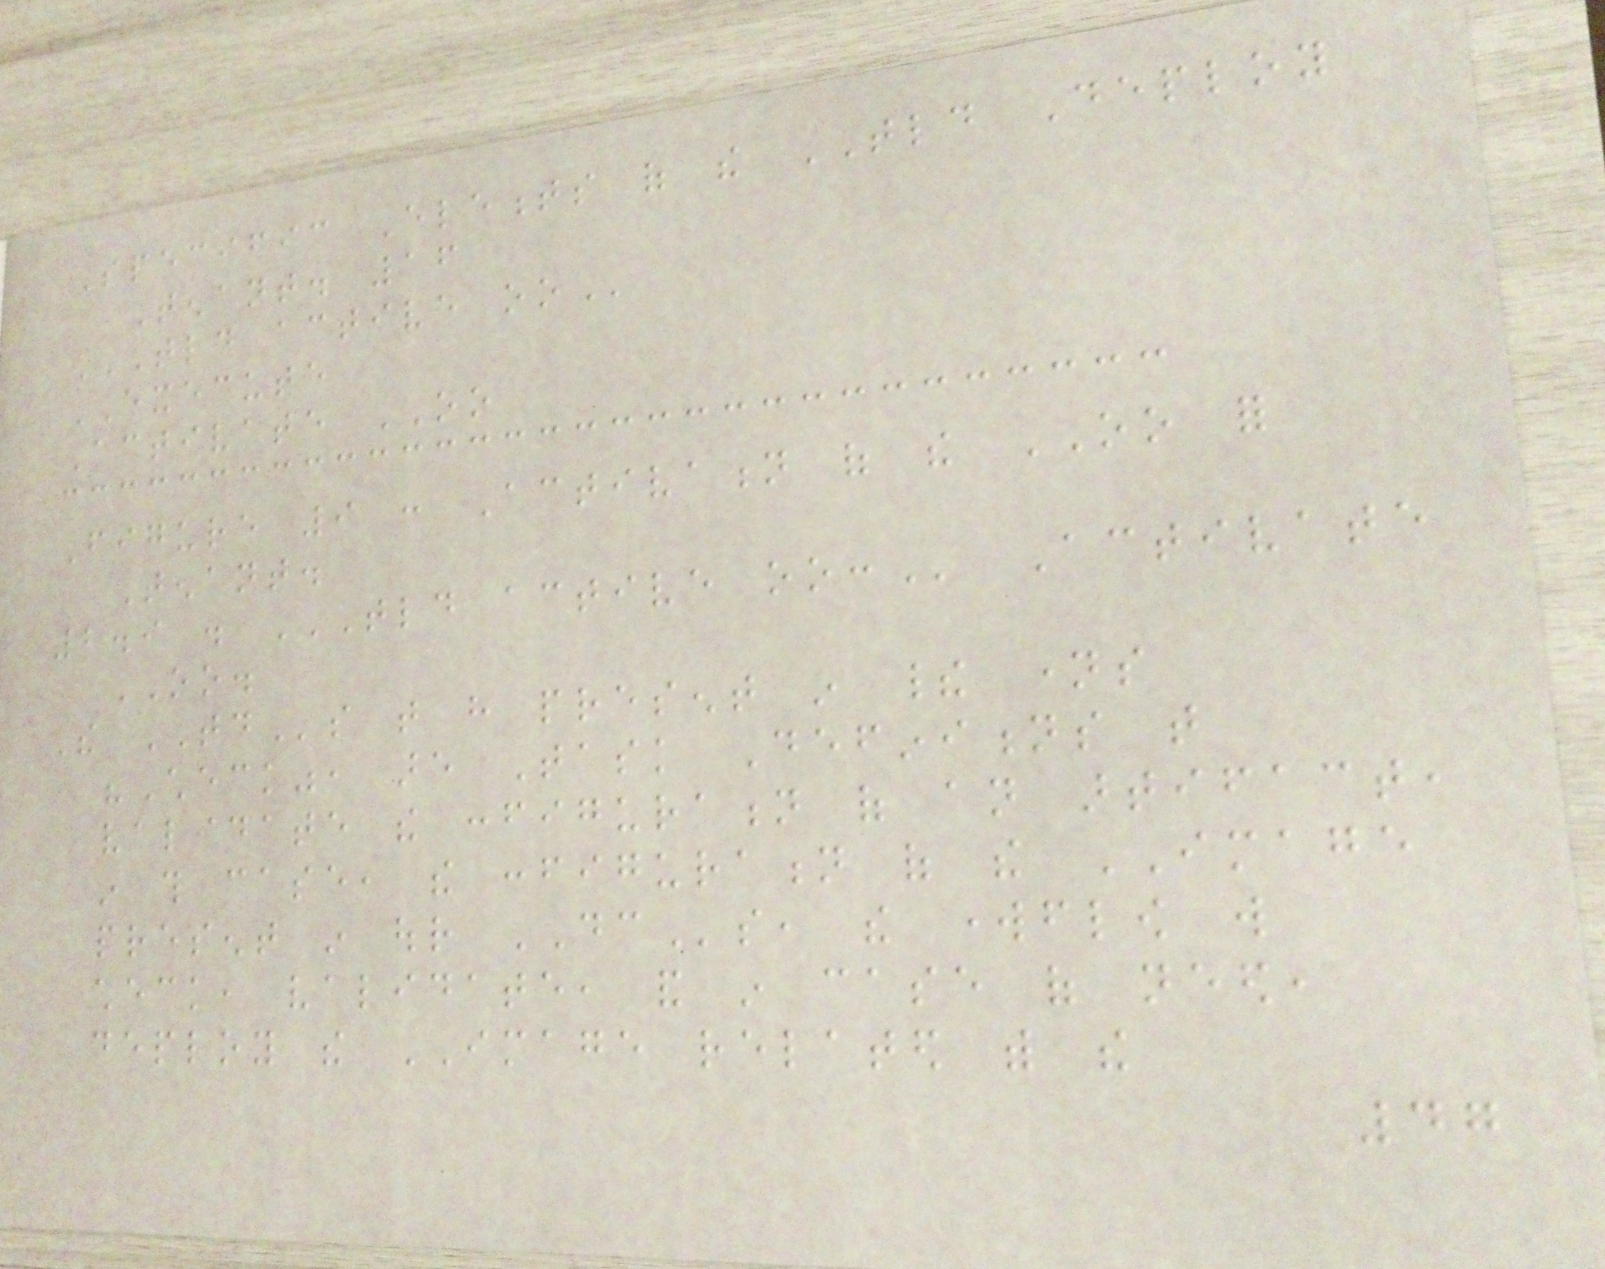Specific Elements of the TLD Deploy
Tenant. 16
TLD ACTIVE OO
EXECUTE
Activate OO
Figure 9 : Activation of the OO for
Tenant.
2.9 . TLD ACTIVE OO: Activate
OO.
The TDs that have present in their names
"Check", are Task Definitions that
validate the configuration of an artifact,
in this case, the configuration of the IMAGE
present in our DCs, the workflow will
check, validate, and in case of need,
deploy the IMAGE related with the
47
